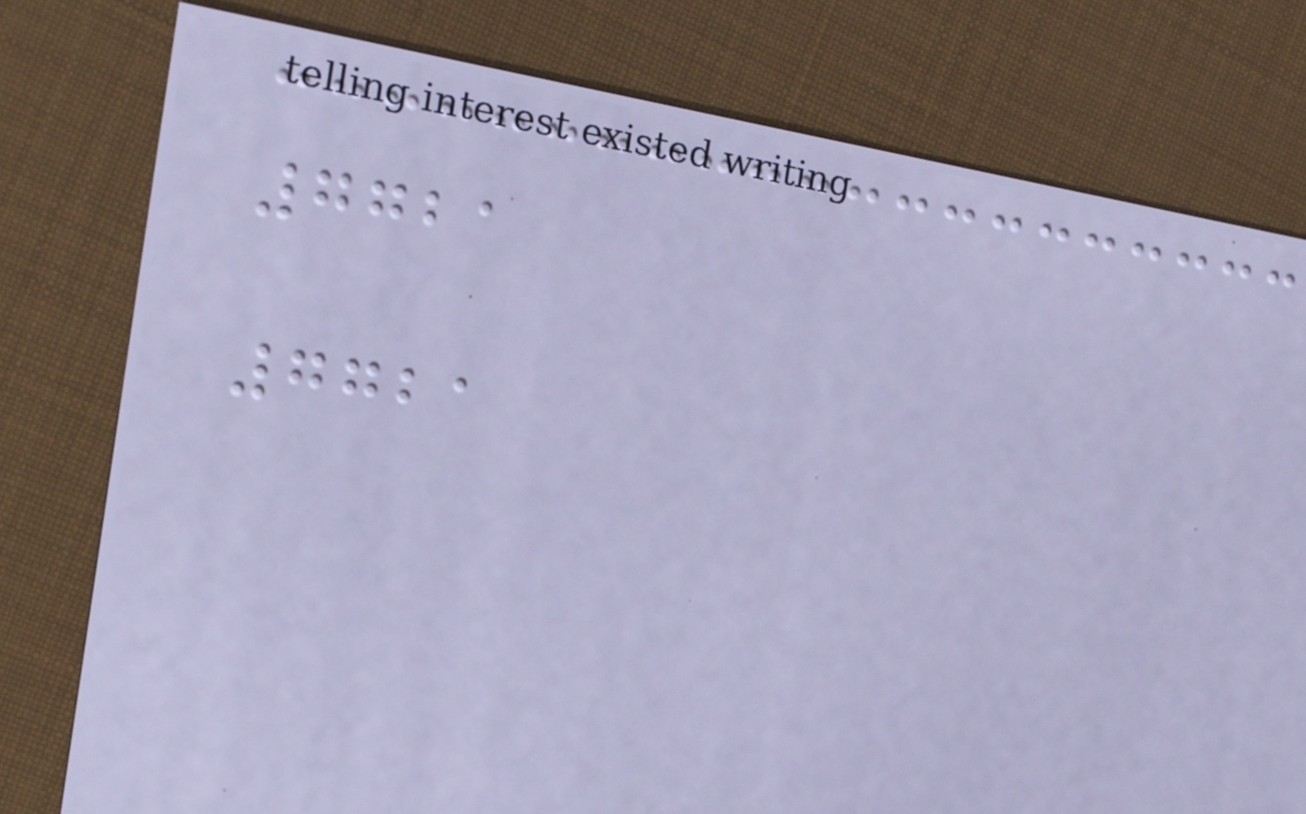7721
7721
